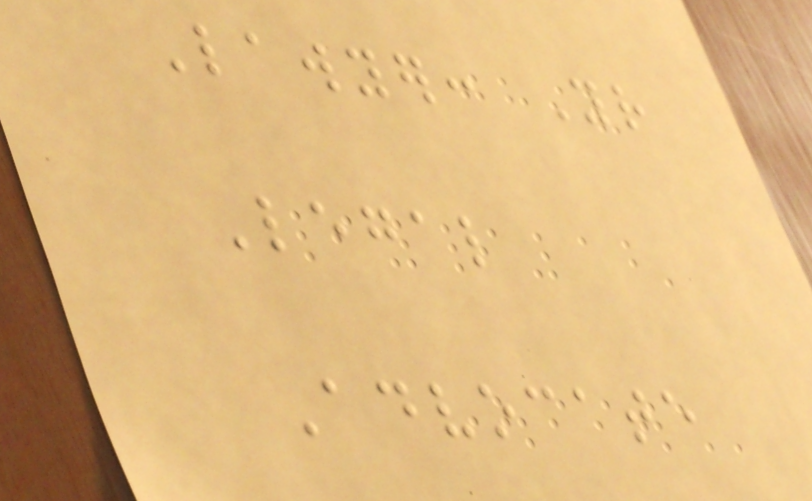Lawyer: Your
Legal
Advocate
